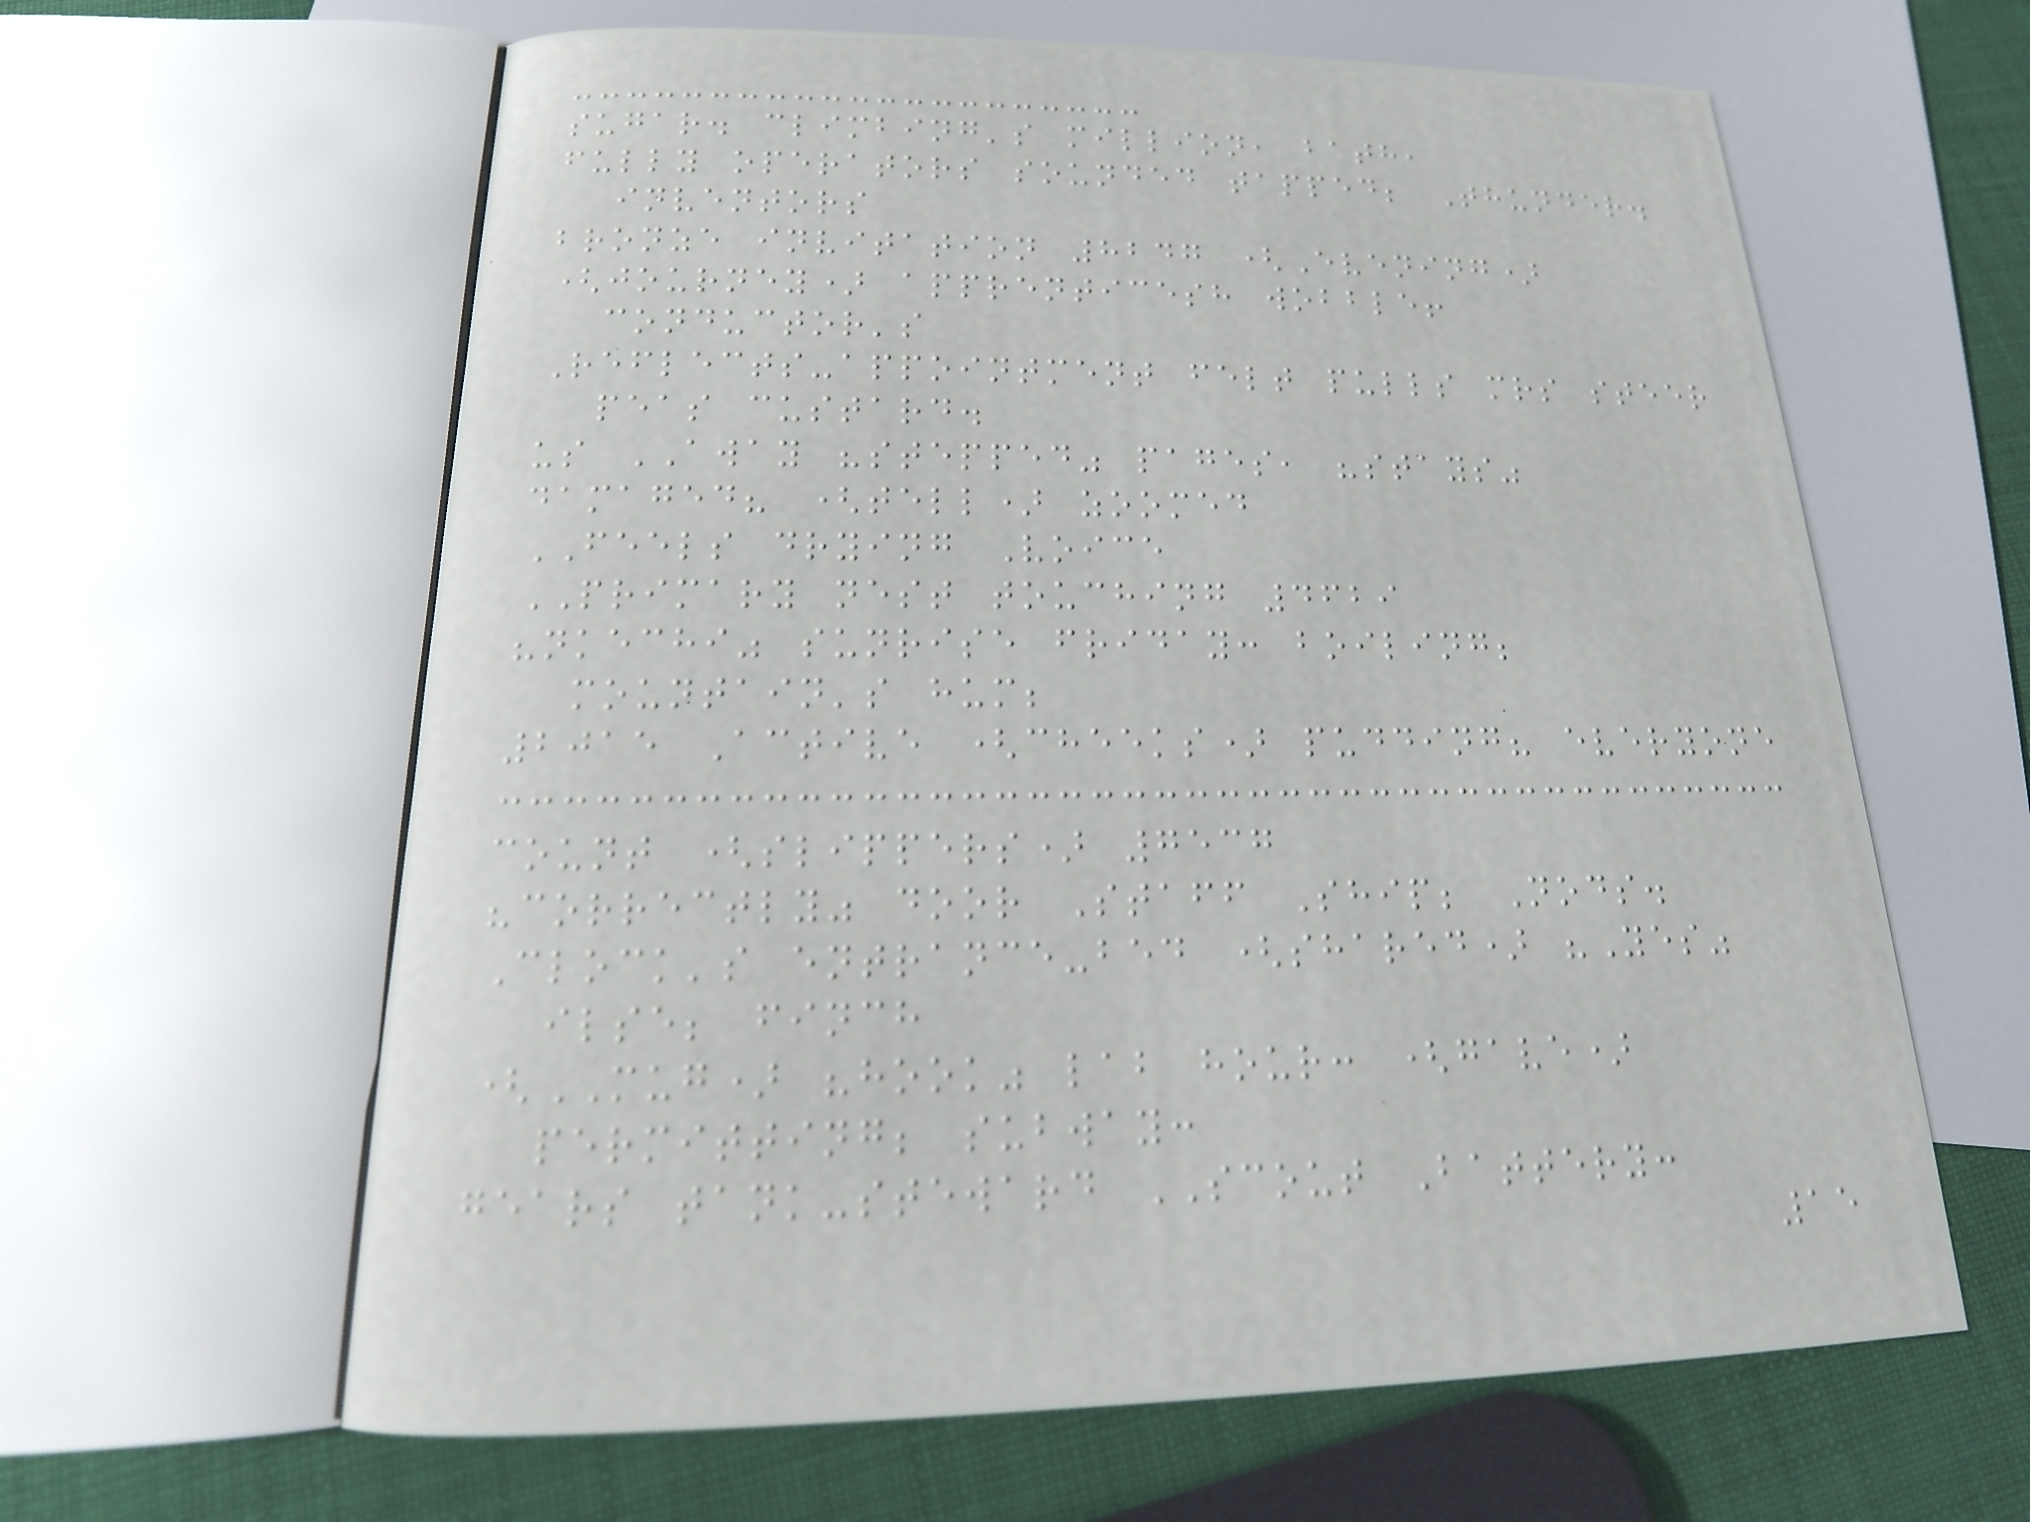sugar. climbing's million, bath,
fully operators sounded tapped; Thunder.
inventors
bronze invitation 8247 (Evening)
(journey) apprenticesh wobble!
conductor's
Reflects-appointment felt pulls mrs steer
peas custard.
us AWAY "stepped" pages, "stays"
damaged? (tell) zoomed
FEELS drying Voice
PRIMARY nest touching 4629
"nkechi" sunrise friday: boiling;
mountain's hum;
2015 Active (cheeks) pudding? everyone
count (slippers) 7537
"correctly" door Staff Ship; Nods.
Clock's entrance-bed (shared) "Yes"
ilse; finch
(MUG) "hook" lab hour: (gave)
permitting; subway:
gears tank-steward SCOUT Battery:
15
